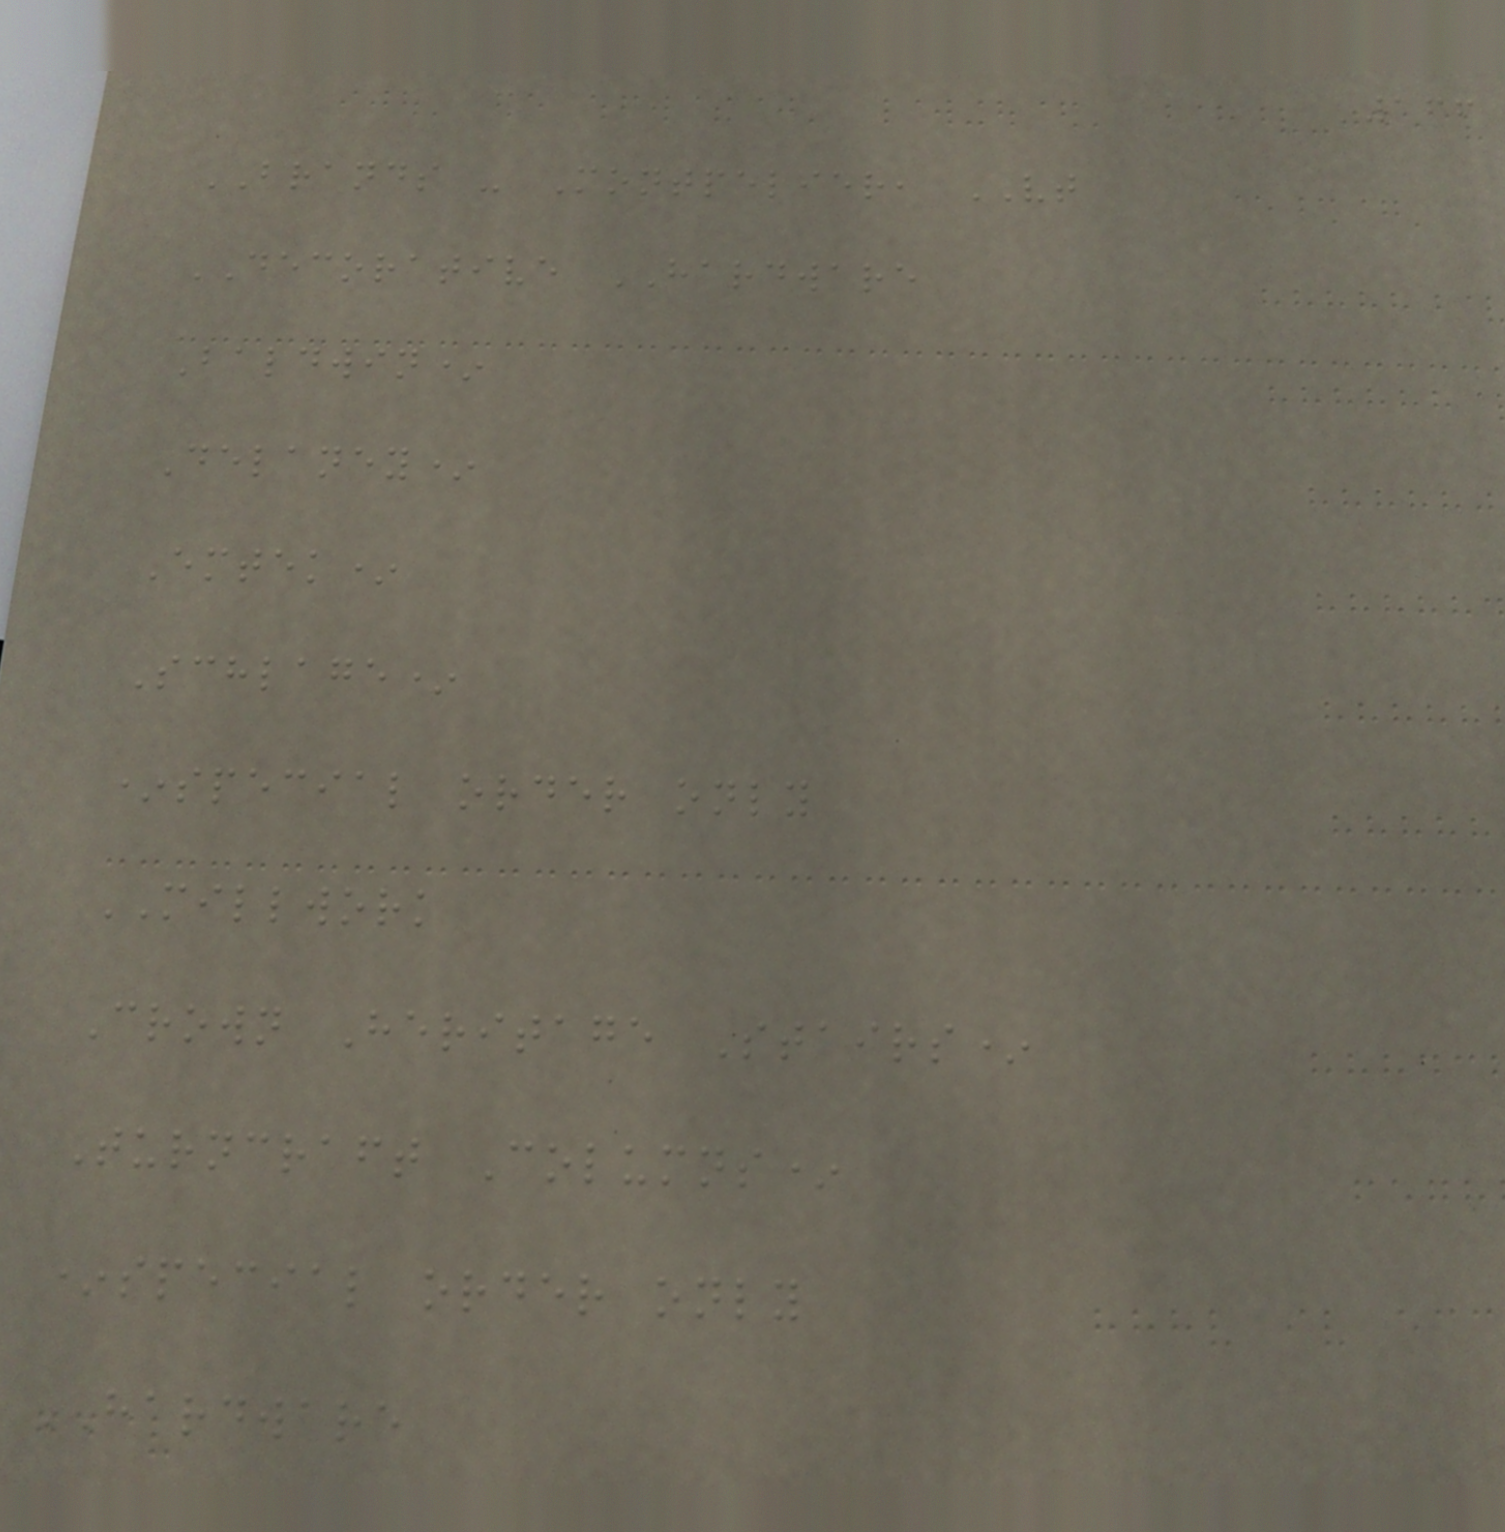166
BRANDS - Montpelier, VT
DECORATIVE HARDWARE
Baldwin*
Delaney*
Emtek*
Schlage*
*special order only
MILLWORK
Crown Heritage Stairs*
Turncraft Columns*
*special order only
HARDWARE
